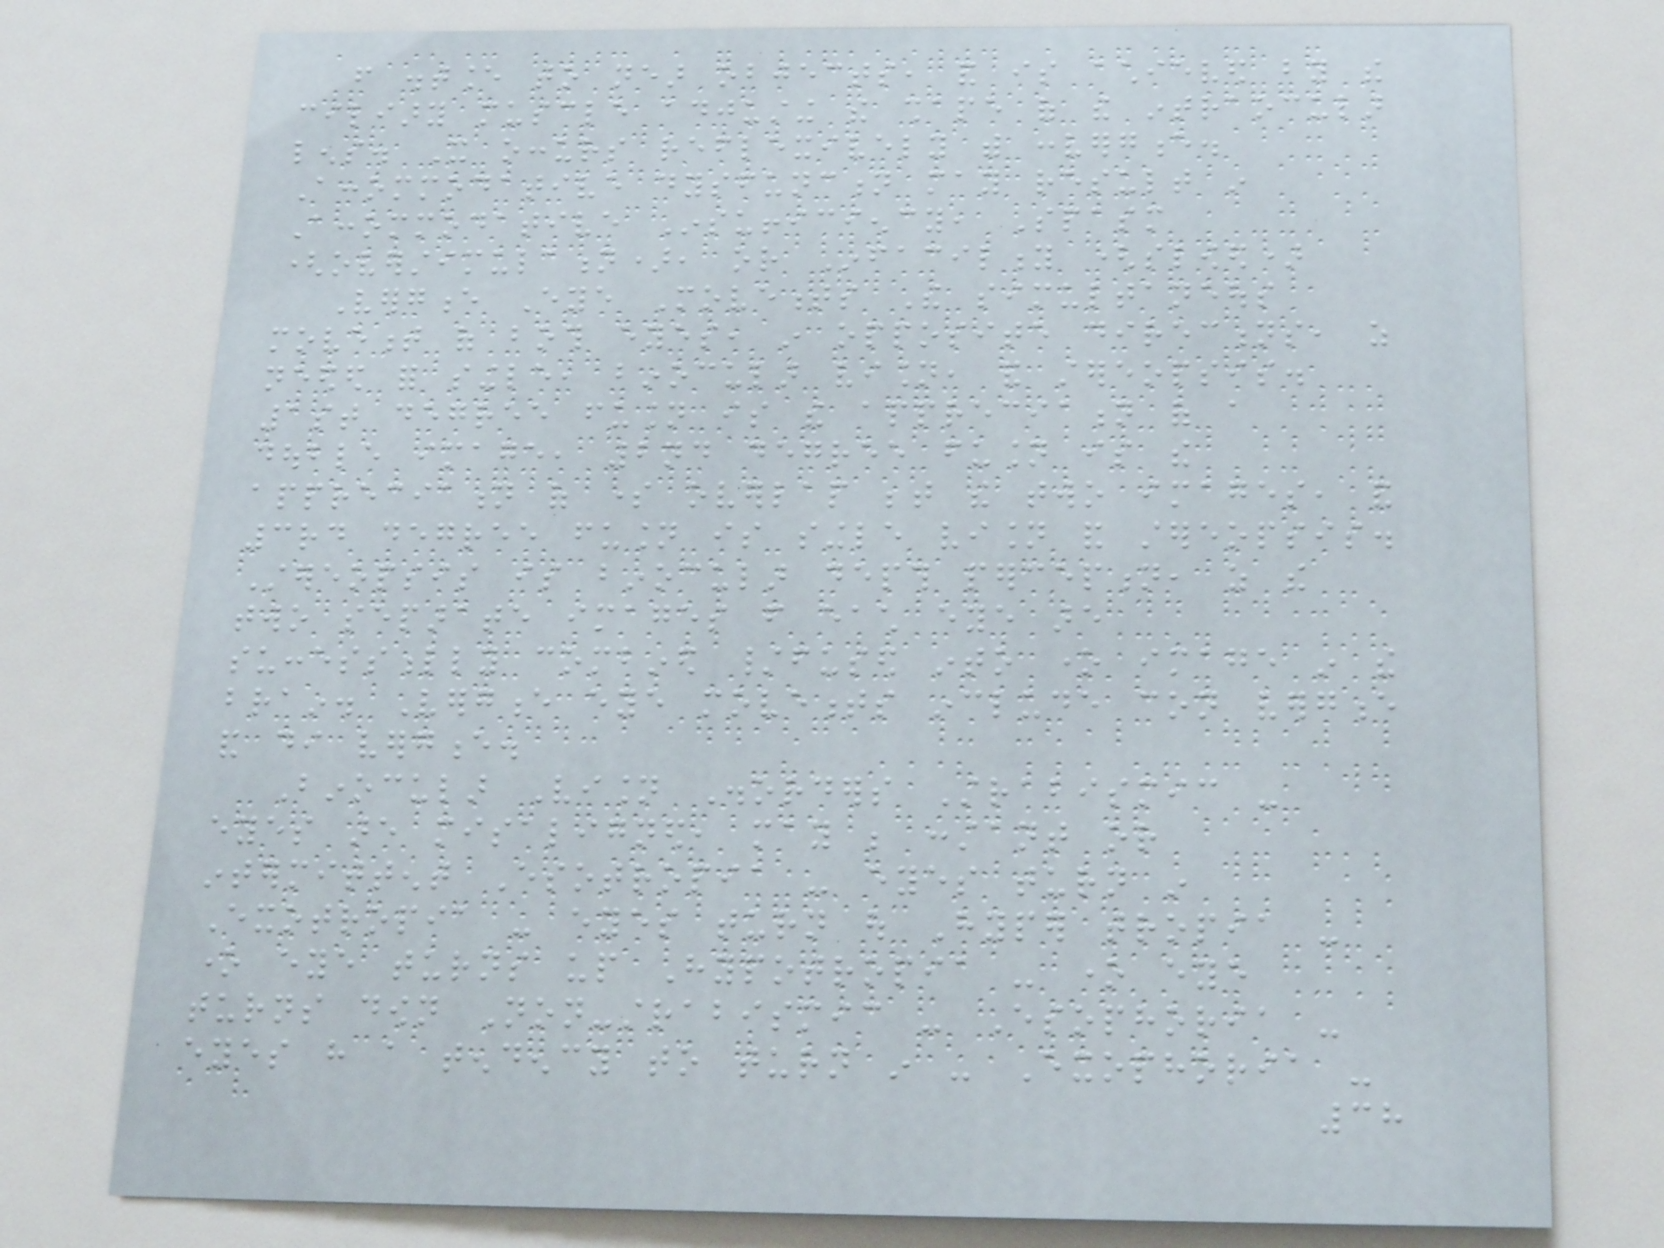from distance to near objects, and is achieved by the
ciliary muscle adjusting the shape of the intraocular
lens. It occurs reflexively with convergence.
Accommodative dysfunction may result in
Accommodative Insufficiency, Spasm
(overstimulation), or Infacility (slowed)
Vergence Eye Movements The simultaneous
movement of both eyes, in opposite directions, as
needed for single, binocular vision, and stereopsis.
1st degree fusion is the appreciation of a
double image, 2nd degree fusion is the
appreciation of some overlap between the two images, and
3rd degree fusion is single vision and stereopsis.
Stereopsis is binocular depth perception, as the
two separate images from each eye are
successfully combined /fused into one image in the
brain. Vergence eye movements include con vergence
and di vergence.
Binocular Vision Disorders Strabismic -
eyes are misaligned, may be constant or
intermittent Esotropia - eyes turn in
Exotropia - eyes turn out Hyper tropia -
one eye turns up Hypotropia - one eye
turns down Non-strabismic - Esophoria -
eyes have a tendency to turn in - Exophoria -
38
